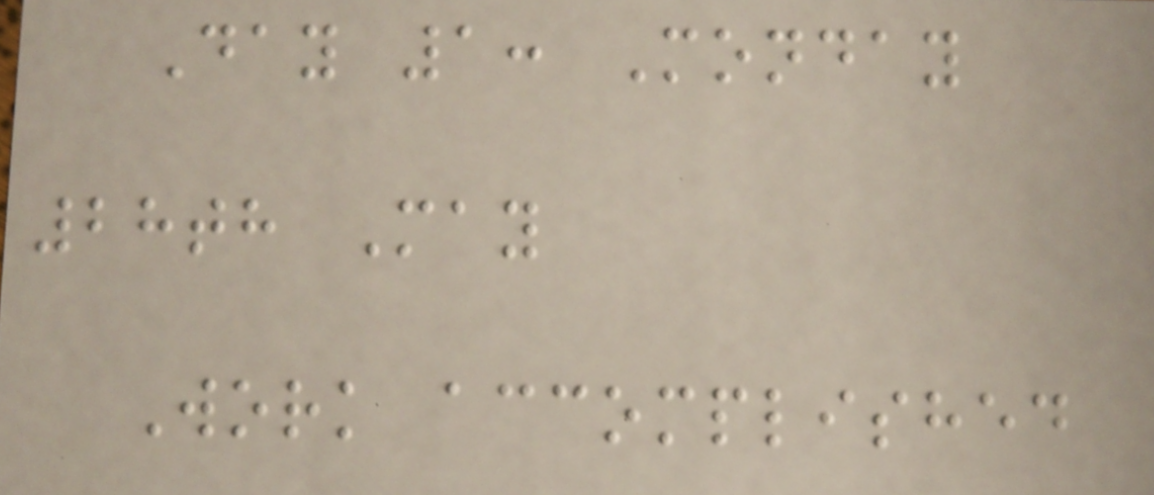Day 1: Monday
28th May
Work accomplished
